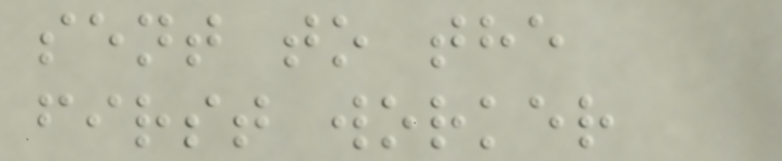sent to the
first worker
